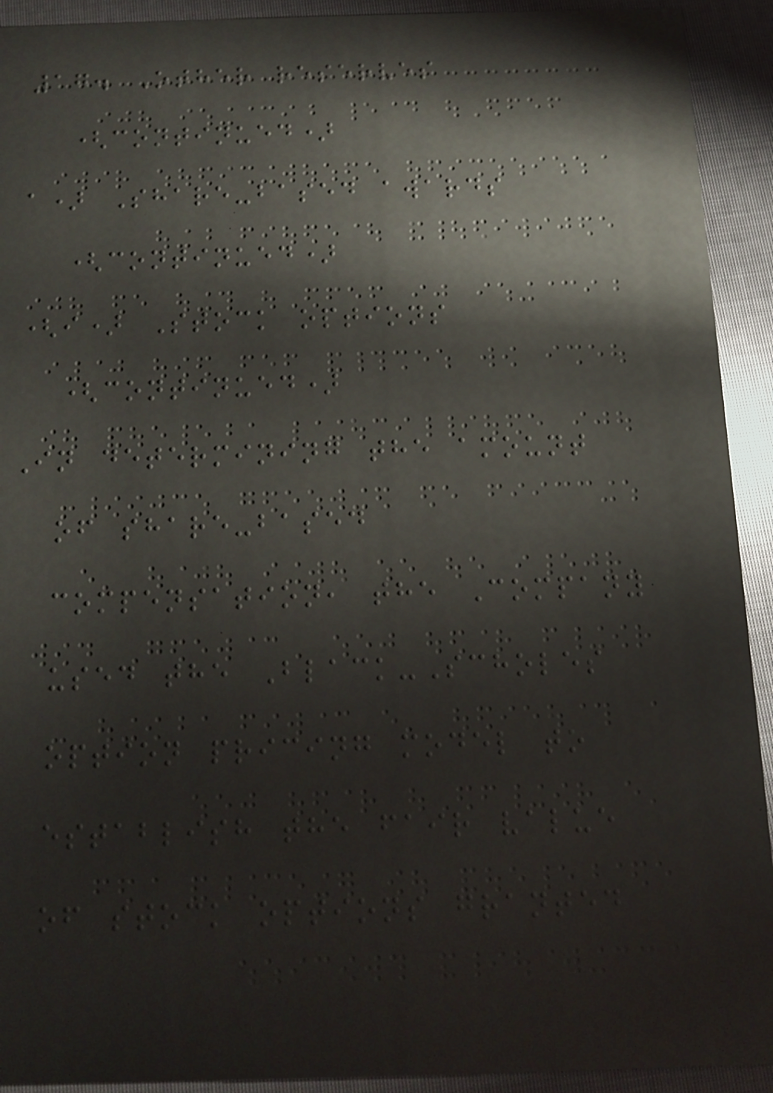17. Other reserves
(continued)
a) Share-based awards
(continued)
(i) Stock options
(continued)
In determining the amount
of share-based
compensation, the Company
used the Black-Scholes
option pricing model to
establish the fair value
of stock options granted
